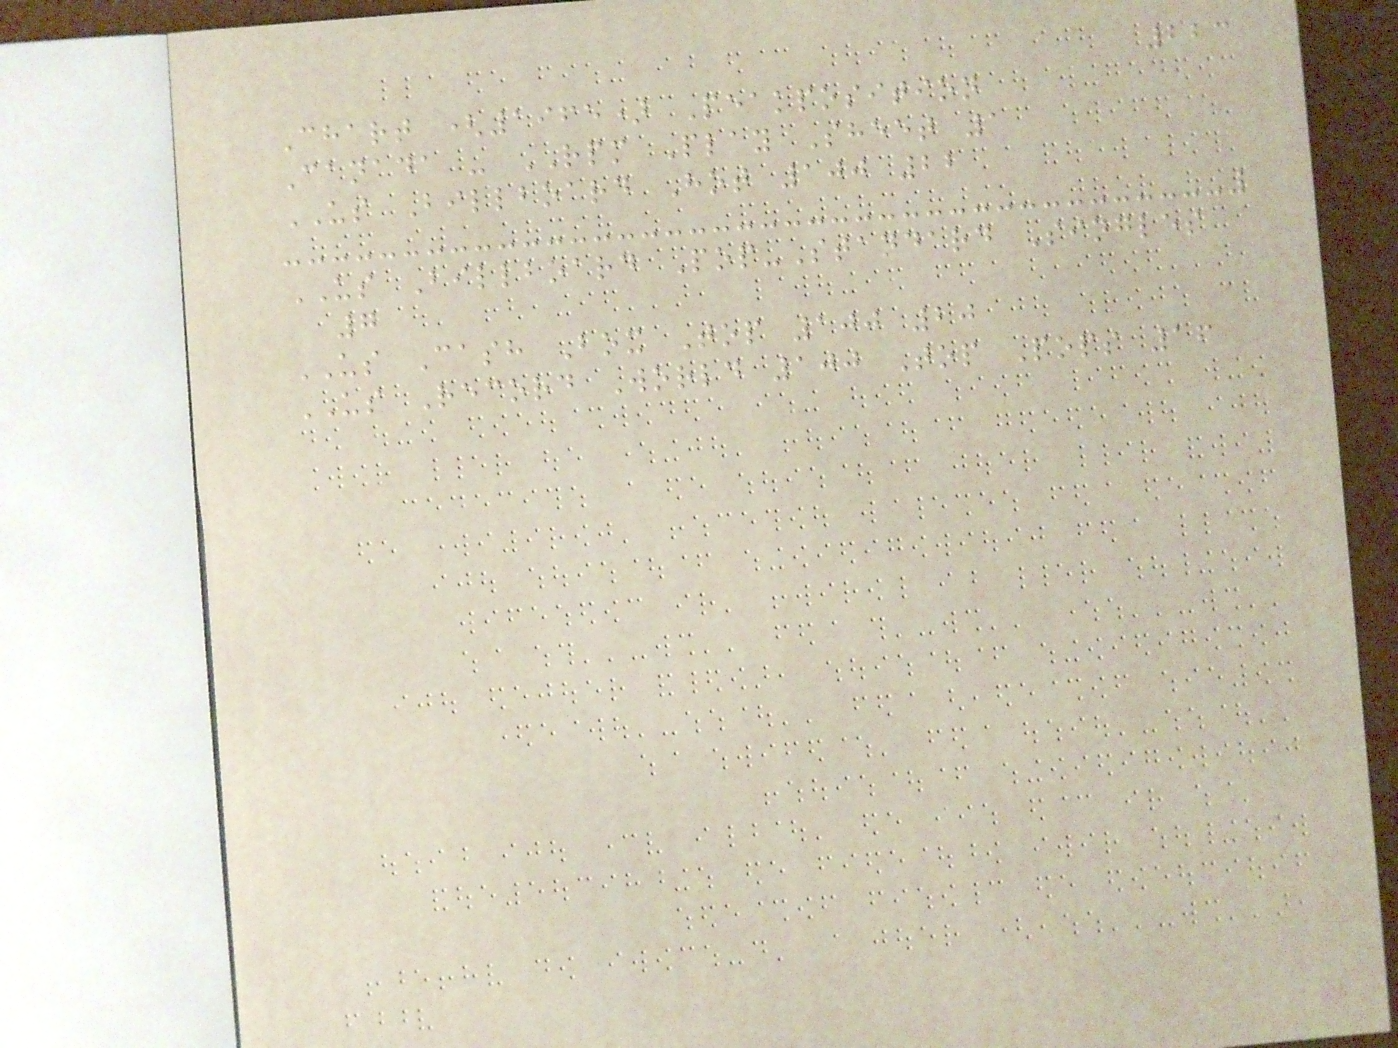223
Chart (1965) Peakposition
Canada - RPM Play Sheet 1
US Billboard Hot 100 22
US Billboard Pop-Standard Singles
7
US Cash Box Top 100 20
US Record World 100 Top Pops 16
